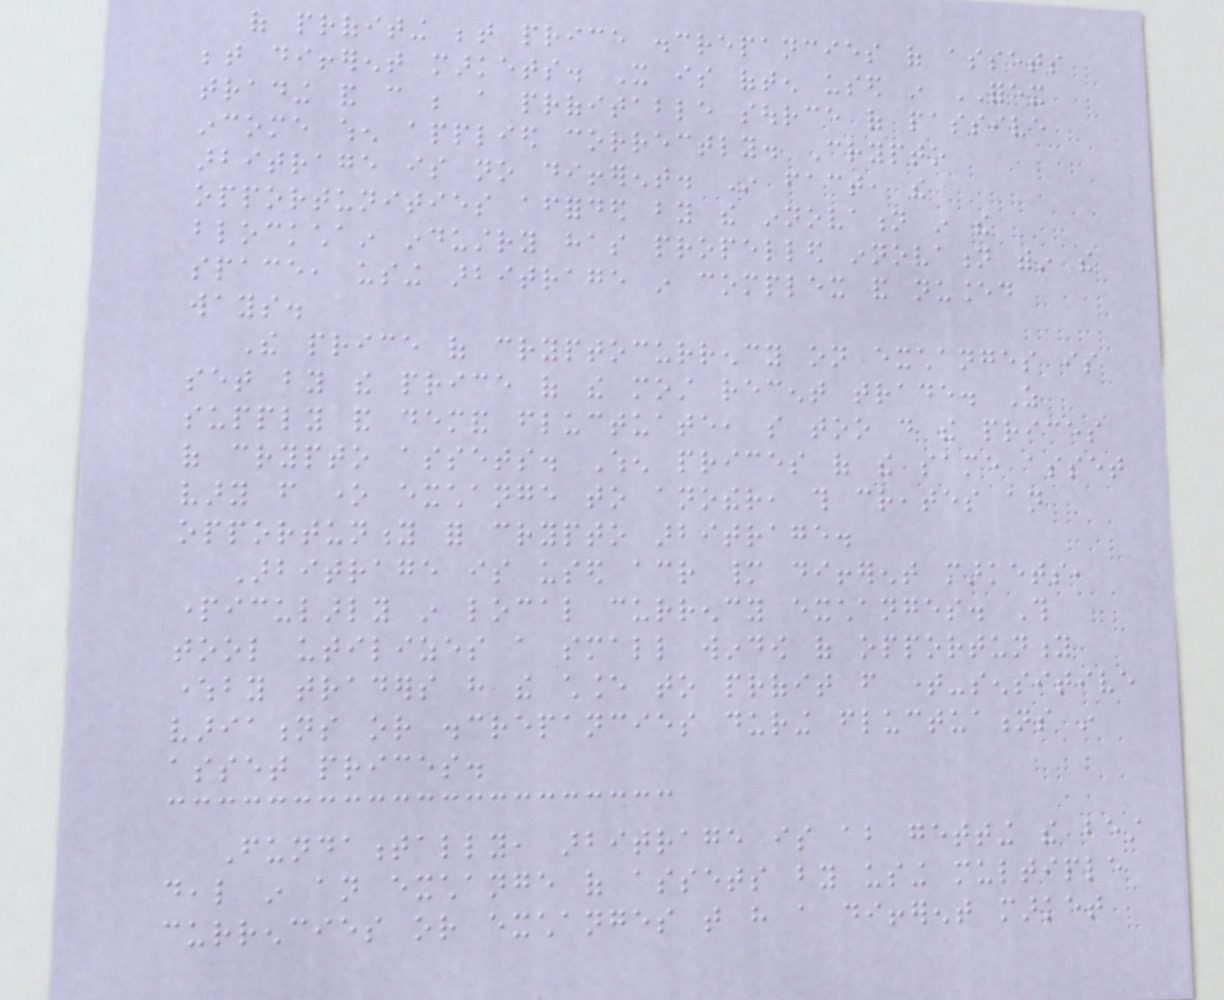of profiting between price discrepancies of assets
between different markets. It is often used in FOREX
trading and can be a profitable source of passive
income when applied correctly. Crypto
arbitrage is no different. In fact, the
opportunities afforded by the innovation in the
blockchain industry has propelled innovation within the
space, using arbitrage in complex and nuanced
ways.
The price of cryptocurrency on exchanges is
set by the price of the most recent trade. As
supply and demand fluctuate, so too do the prices
of crypto assets. When prices of the same asset
vary from one exchange to another, this creates an
opportunity for crypto arbitrage.
Arbitrage is used across many different markets,
particularly in local currency exchanges. This
tool utilizes a small window of opportunity
whereby traders have the chance to profit from time-sensitive
variations or discrepancies during fluctuations in
asset prices.
Fundamentally, arbitrage is about getting the best
deal in an exchange of assets by using multiple
currencies or exchanges that have a different market
